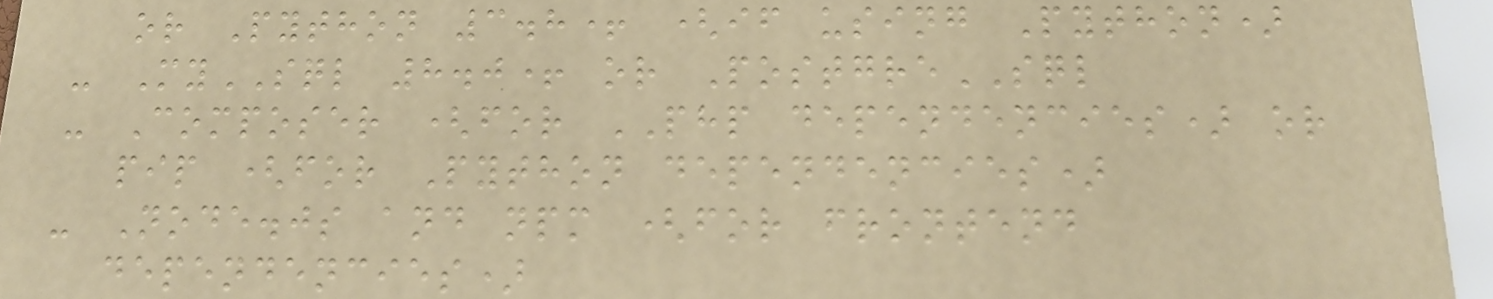or Python 3.8+ (if using Python)
- MySQL 8.0+ or PostgreSQL
- Composer (for PHP dependencies) or
pip (for Python dependencies)
- Node.js and npm (for frontend
dependencies)
